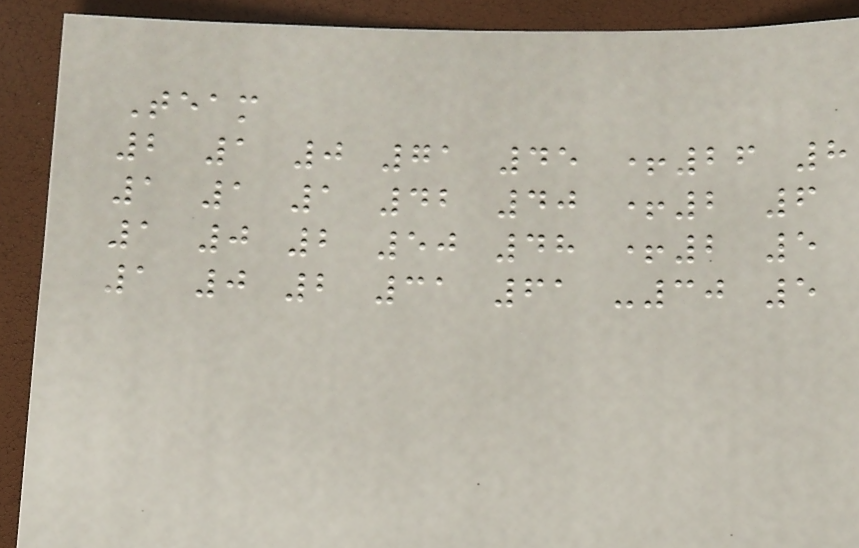Team
2 1 0 71 45 +26 8
1 1 1 42 40 +2 6
1 0 2 50 48 +2 5
1 0 2 31 61 -30 5
